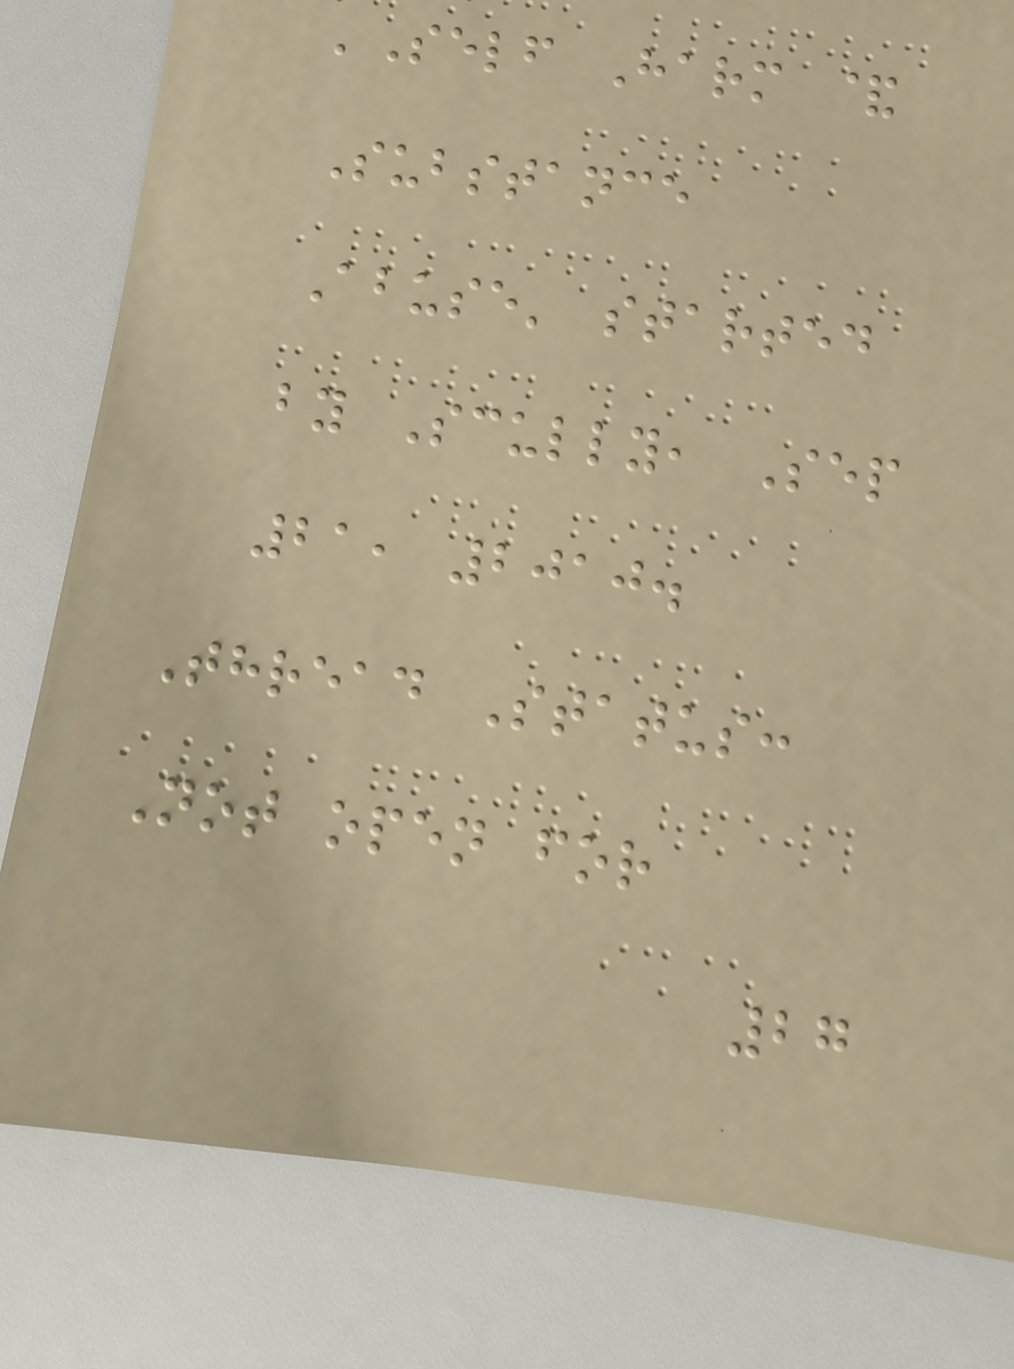'Self Harm &
Substance
Abuse' started
by Scully, Sep
21, 2010.
Thread Status:
Not open for
27
